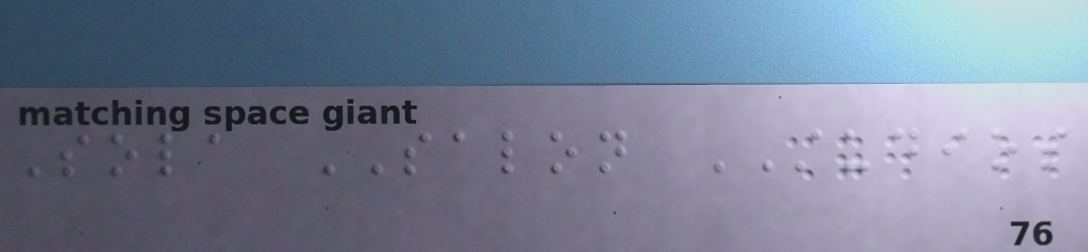Sola SALON STUDIOS
